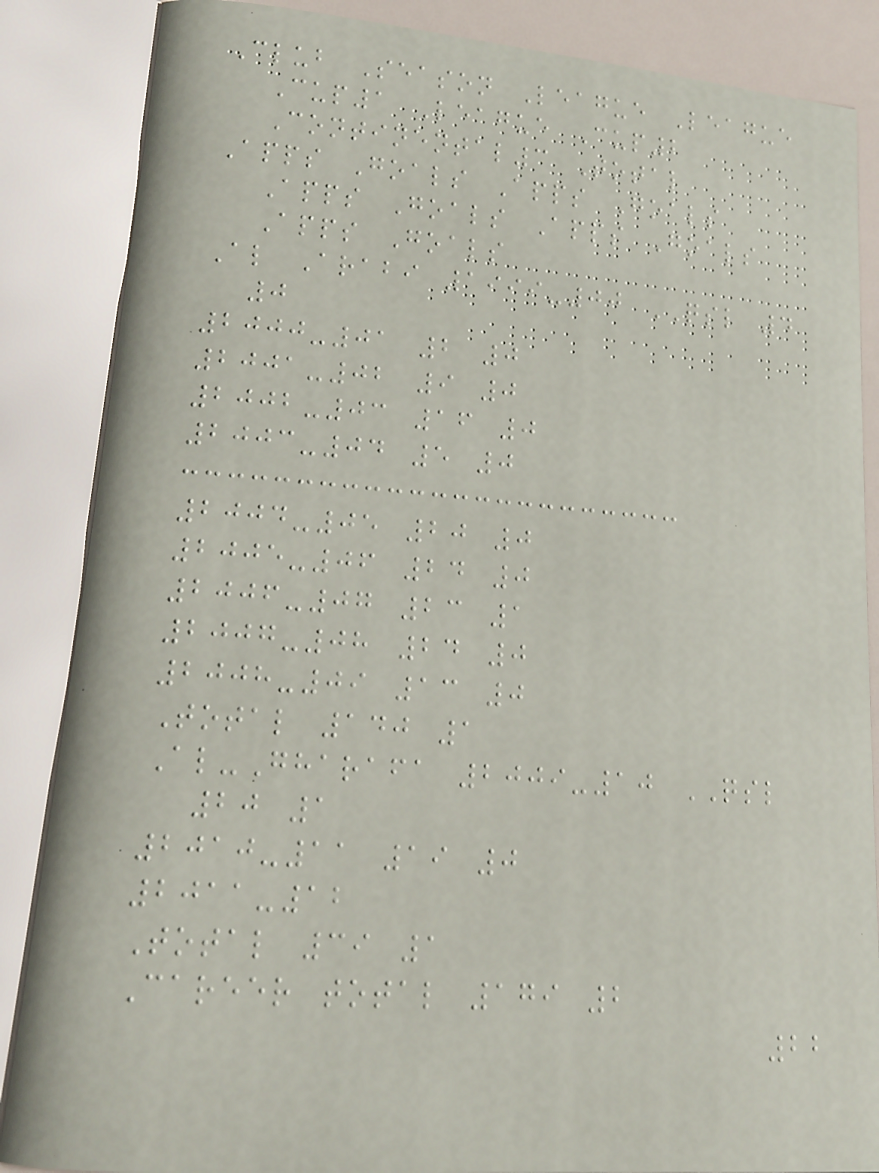Club Season League League
Cup1 League Cup2
Continental3 Total
Apps Goals Apps Goals
Apps Goals Apps Goals
Apps Goals
Al Arabi 1999-00 QSL 4
0
2000-01 2 0
2001-02 9 0
2002-03 16 0
2003-04 5 0
2004-05 20 0
2005-06 24 0
2006-07 23 1
2007-08 24 0
2008-09 13 0
Total 140 1
Al-Gharafa 2009-10 QSL
20 1
2010-11 19 0
2011-12
Total 39 1
Career total 179 2
22
